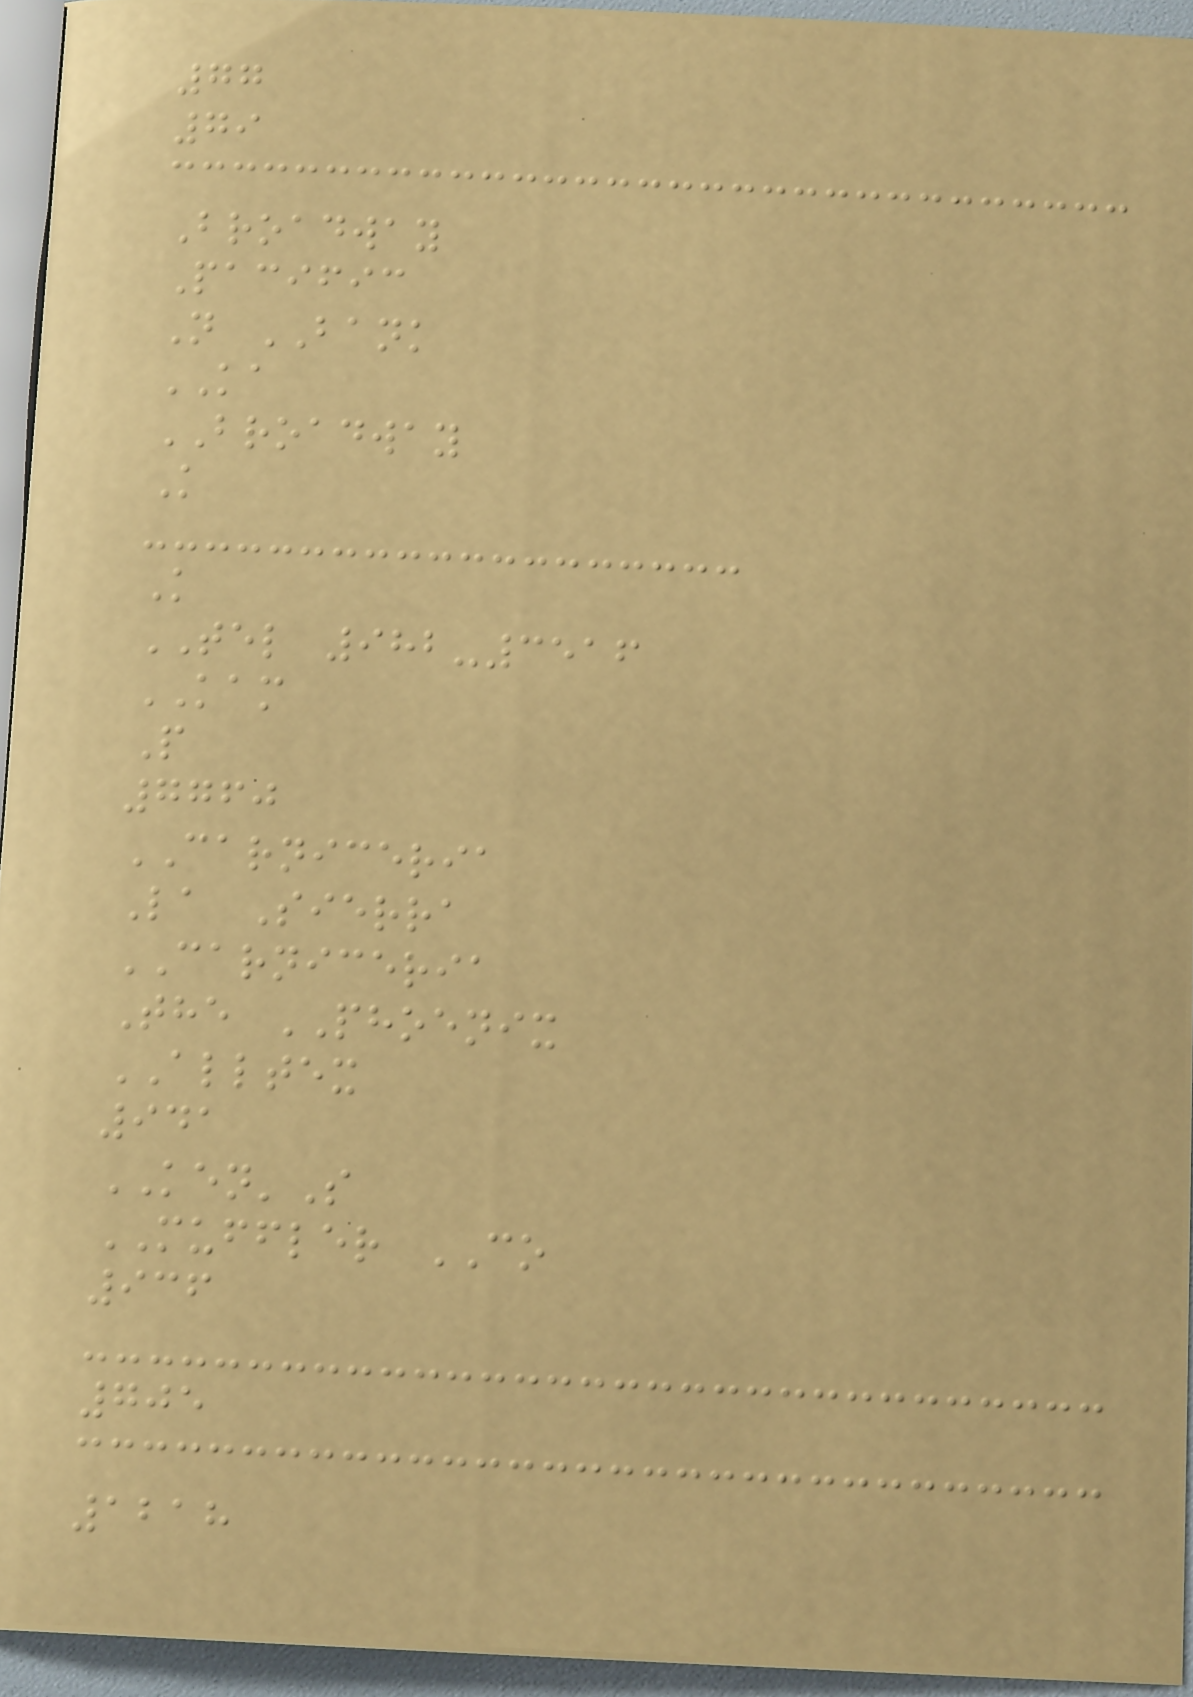77
79
Broadway
Pacific
N BANK
KA
BROADWAY
K
K
TEL 982-3516
KAM
P
7760
CARNICERIA
La Sierra
CARNICERIA
The PHOENIX
ALLTEX
941
KEN'S
MUFFLER CO
936
705
1218
